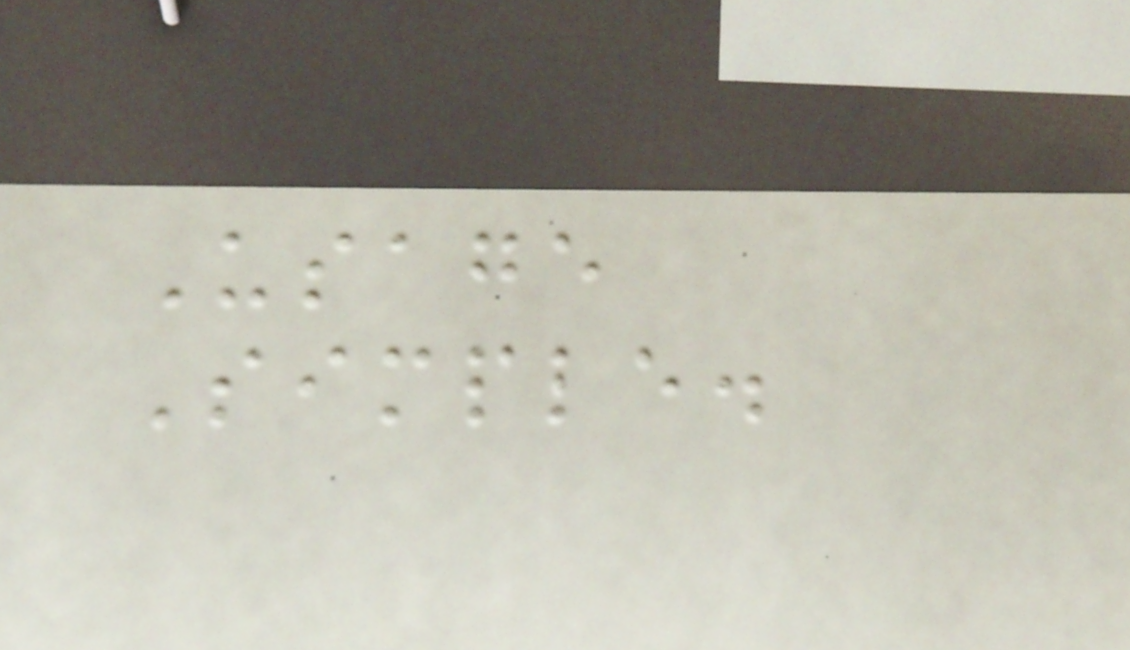Usage
Simple.
